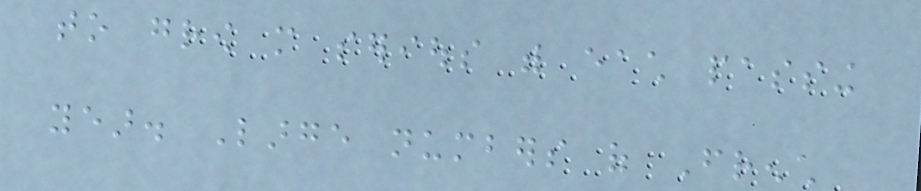to grow more serious with each passing
year. Large numbers of French
